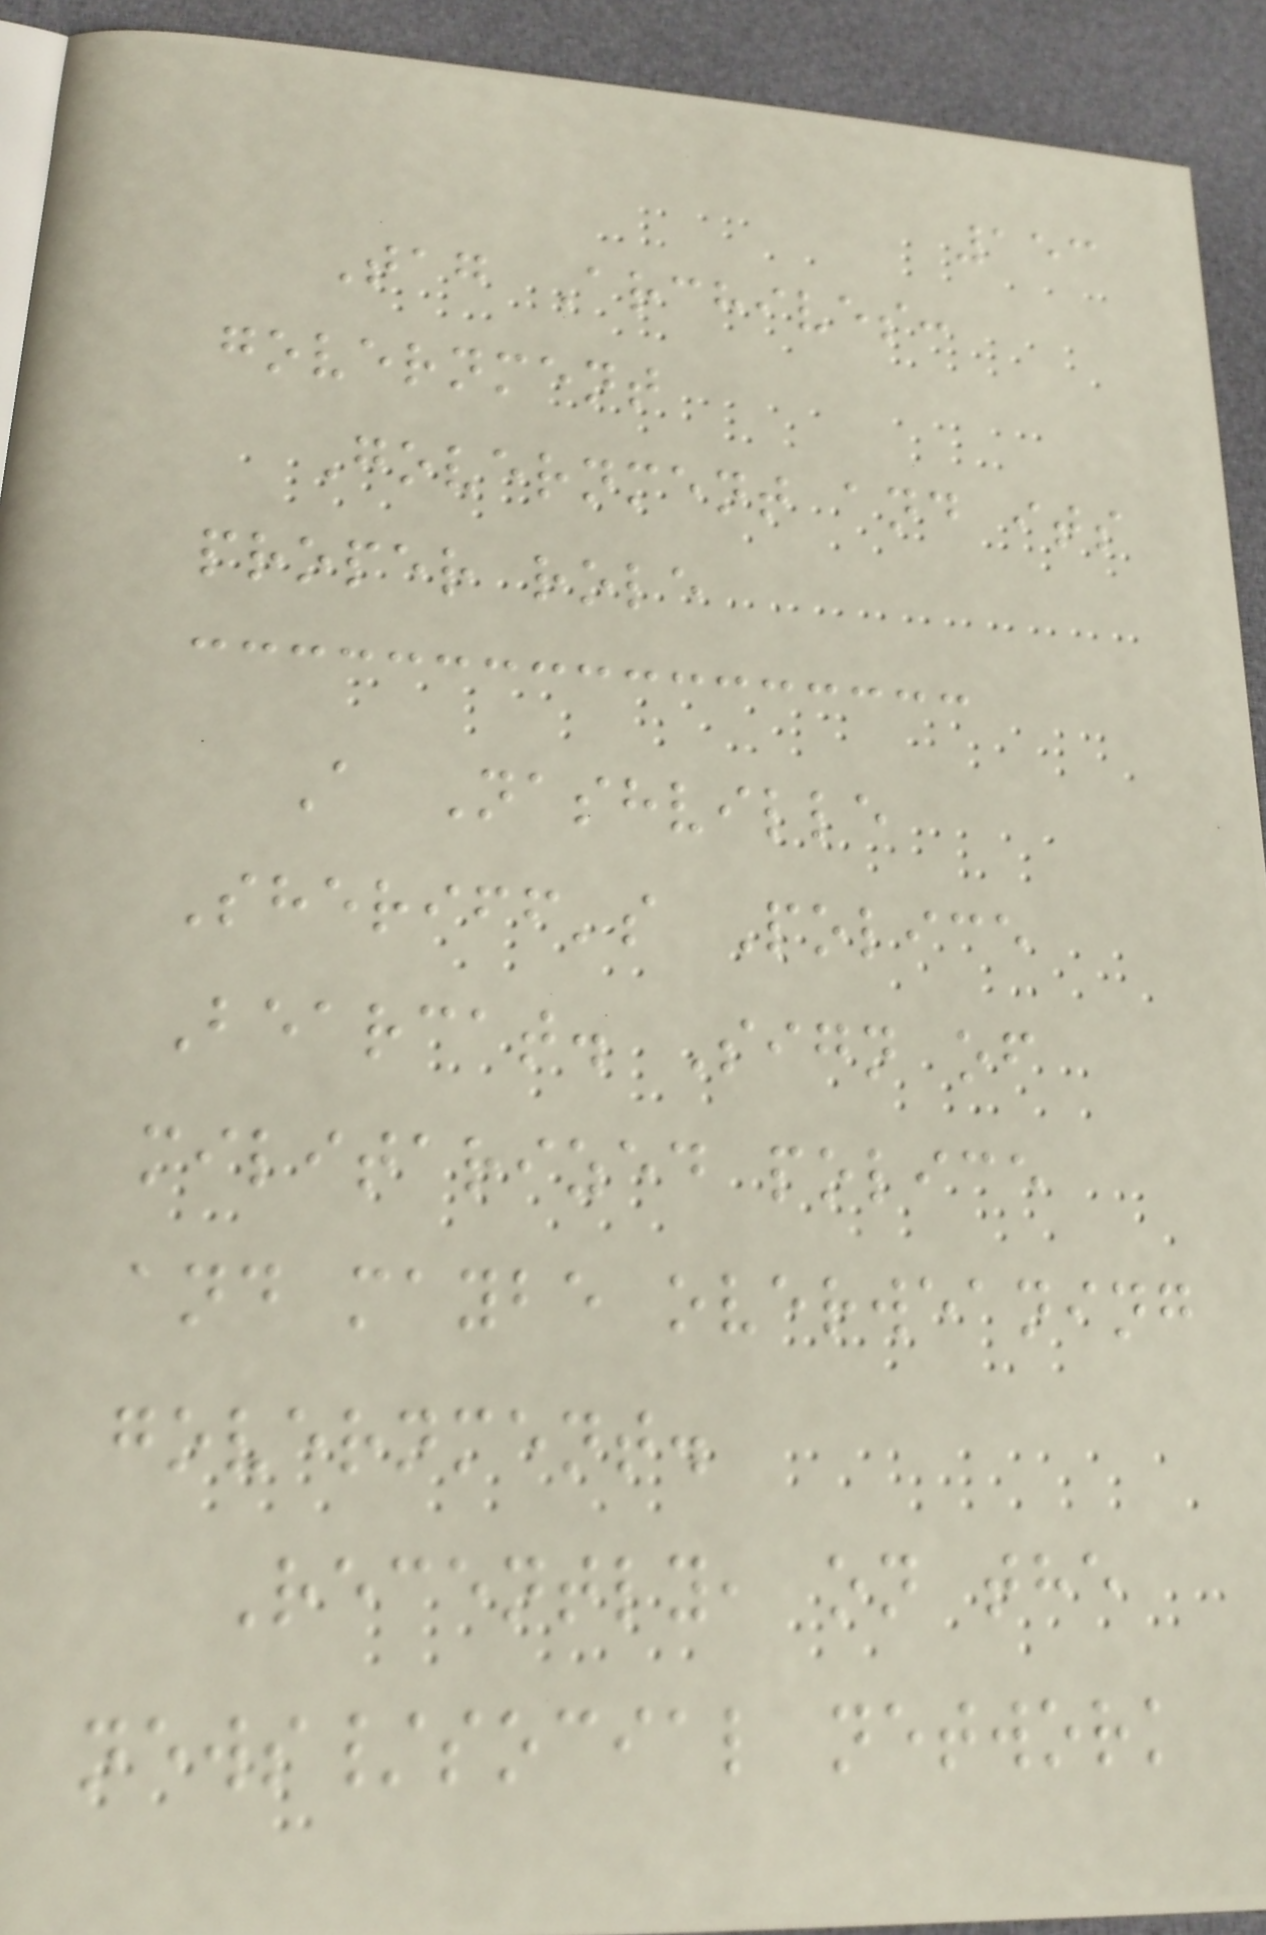153
Tag Archives:
government
Government and its
proper role
A Nashville
Sheriff's Police
Bearcat. Sign of
militarized police
and maybe overweaning
government.
Recently, on the
news/social network
